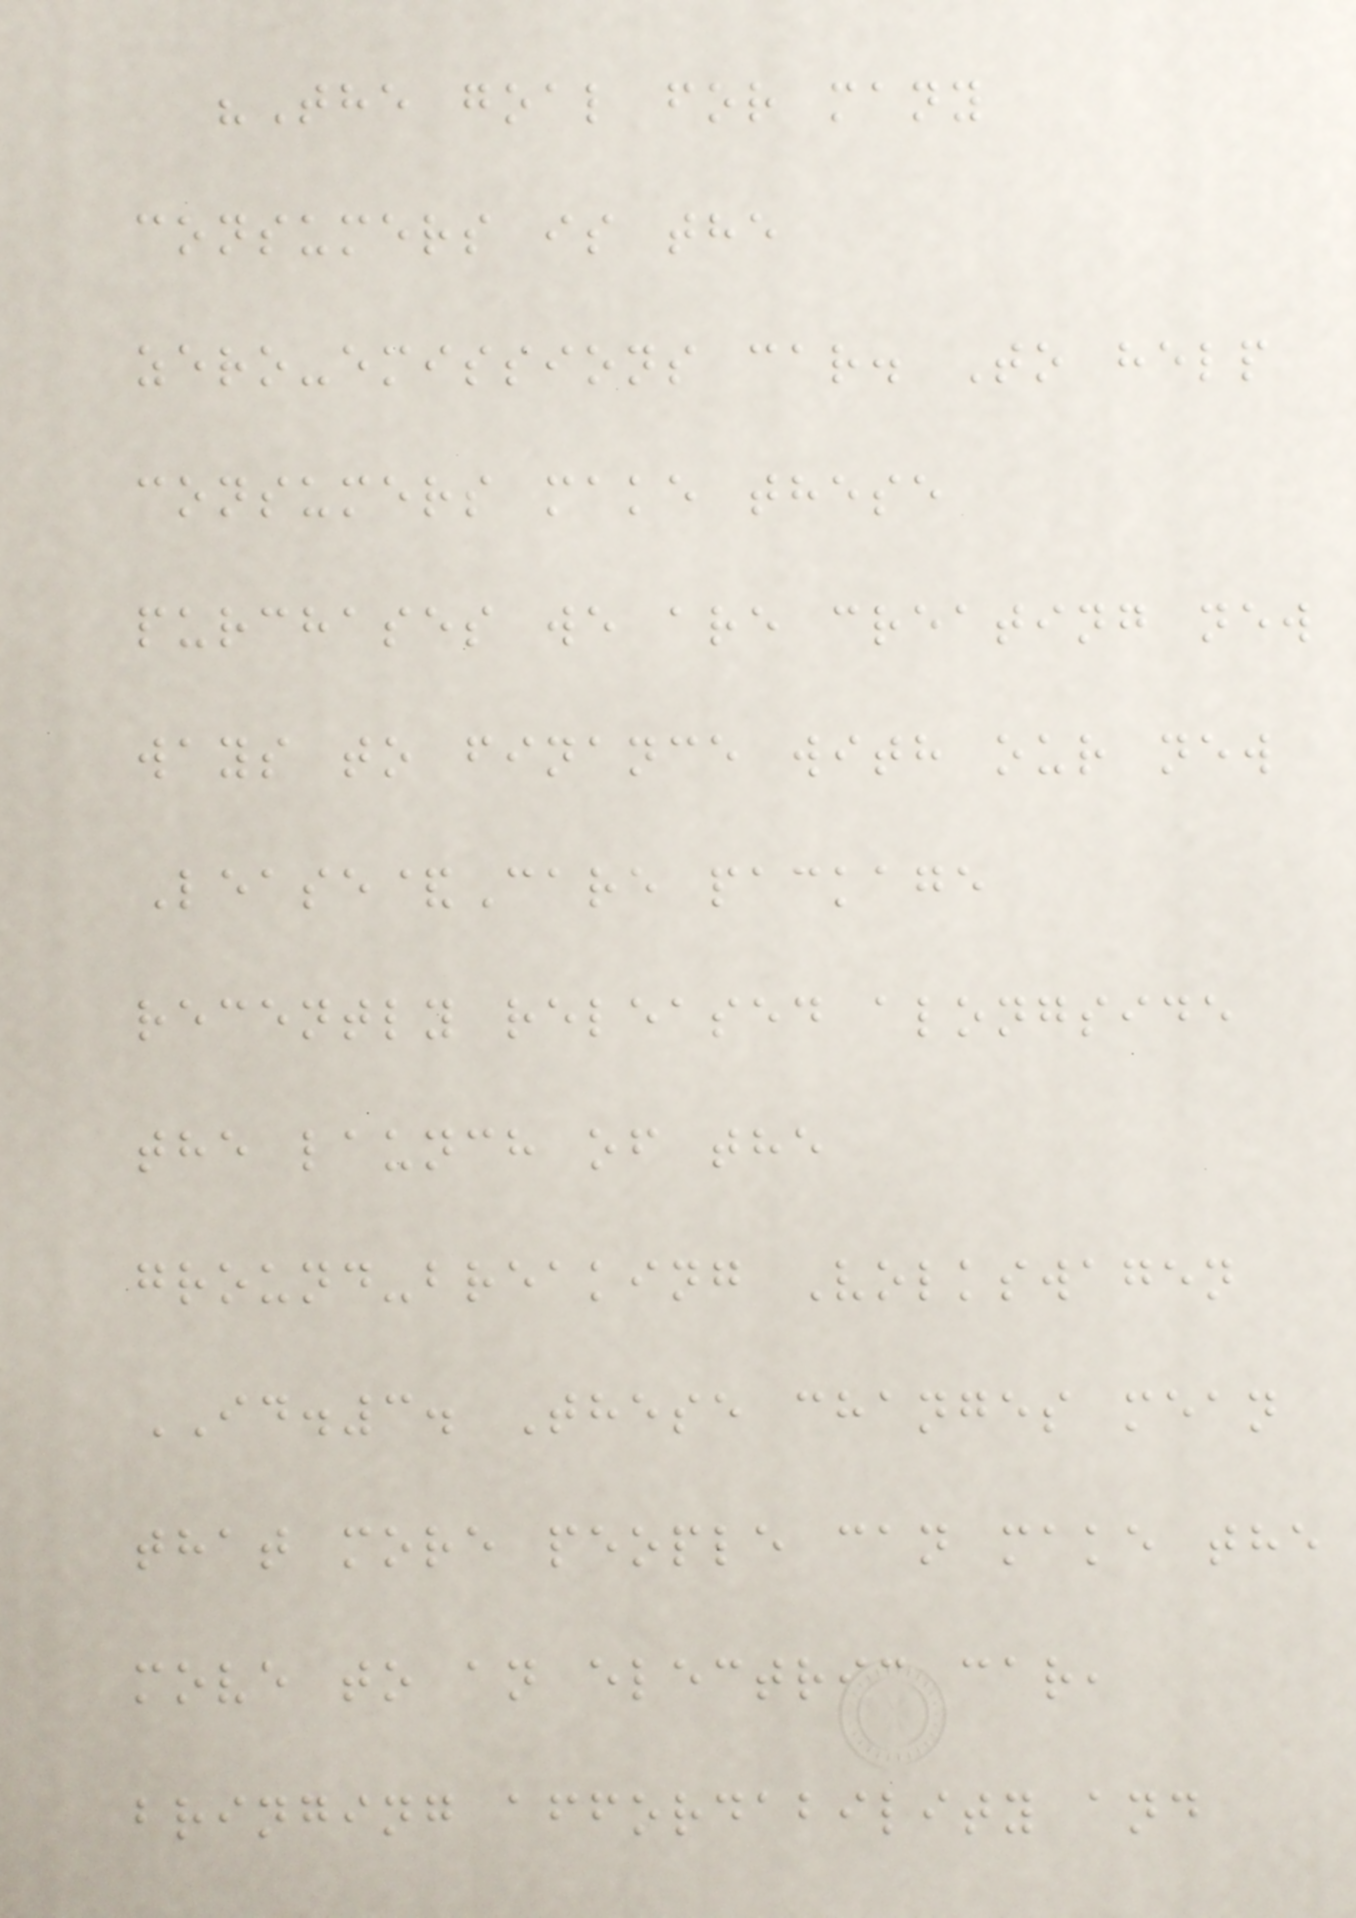"The goal for many
consumers is the
zero-emissions car. To help
consumers make these
purchases we are creating new
ways to finance with our new
Lease&Care package
recently released alongside
the launch of the
ground-breaking Volkswagen
ID.3. These changes mean
that more people can make the
move to an electric car,
bringing affordability and
